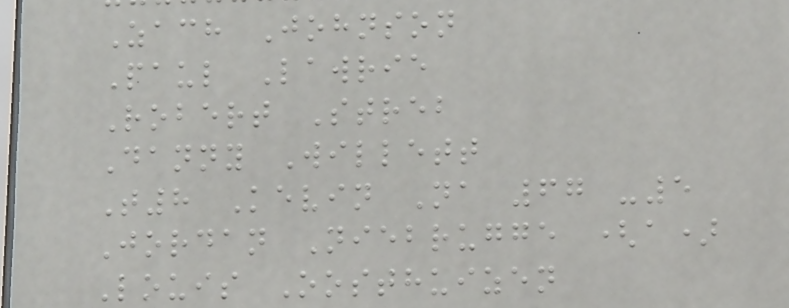Zach Johnson
Paul Lawrie
Robert Streb
Danny Willett
T8 Kevin Na 67 -5
Jordan Niebrugge (a)
Louis Oosthuizen
